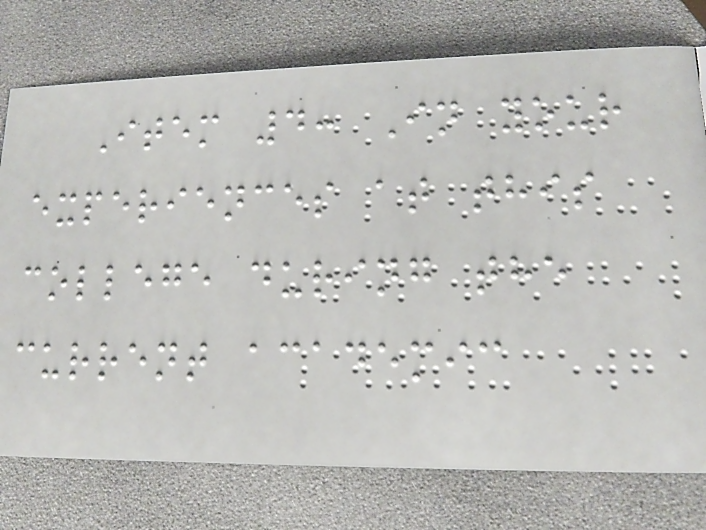Item 4: In your
experiences at this
college during the
current academic
